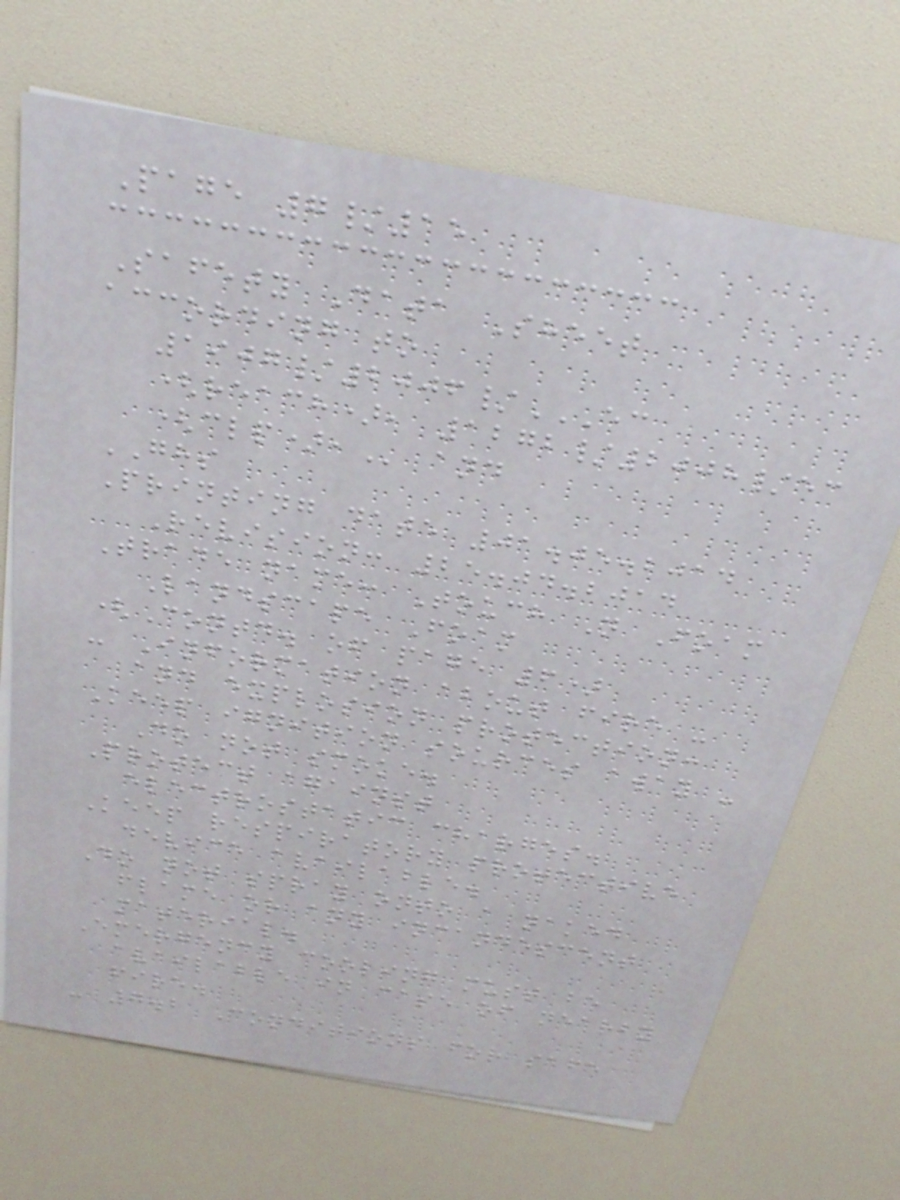Page 7/15
Safety Data Sheet
according to
1907/2006/EC
(REACH), 1272/2008/EC
(CLP), and
GHS
Printing date 01.05.2014
Revision: 25.04.2014
Trade name: Touch N Foam
Landscape Foam
(Contd. of page 6)
- Information about fire -
and explosion protection:
Keep ignition sources away -
Do not smoke.
Protect against
electrostatic charges.
Keep respiratory protective
device available.
Do not spray onto a naked
flame or any incandescent
material.
Emergency cooling must be
available in case of nearby
fire.
- 7.2 Conditions for safe
